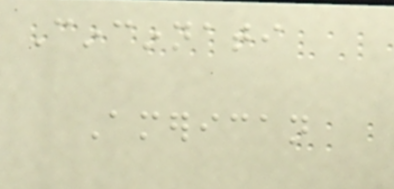Cincinnati
American
